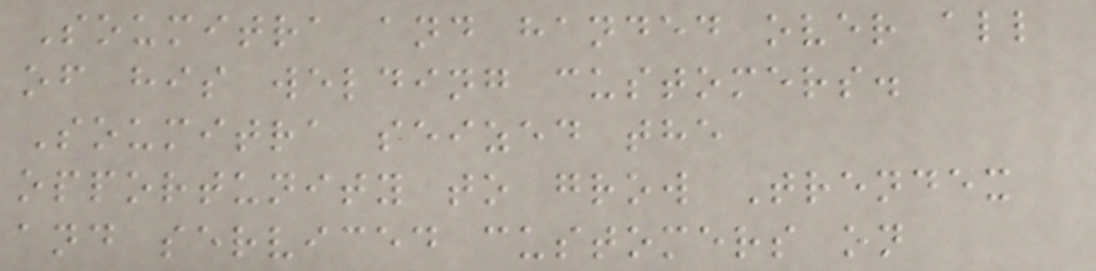Soumitra and handed over all
of his welding customers.
Soumitra seized the
opportunity to grow Trendex
and serviced customers on
